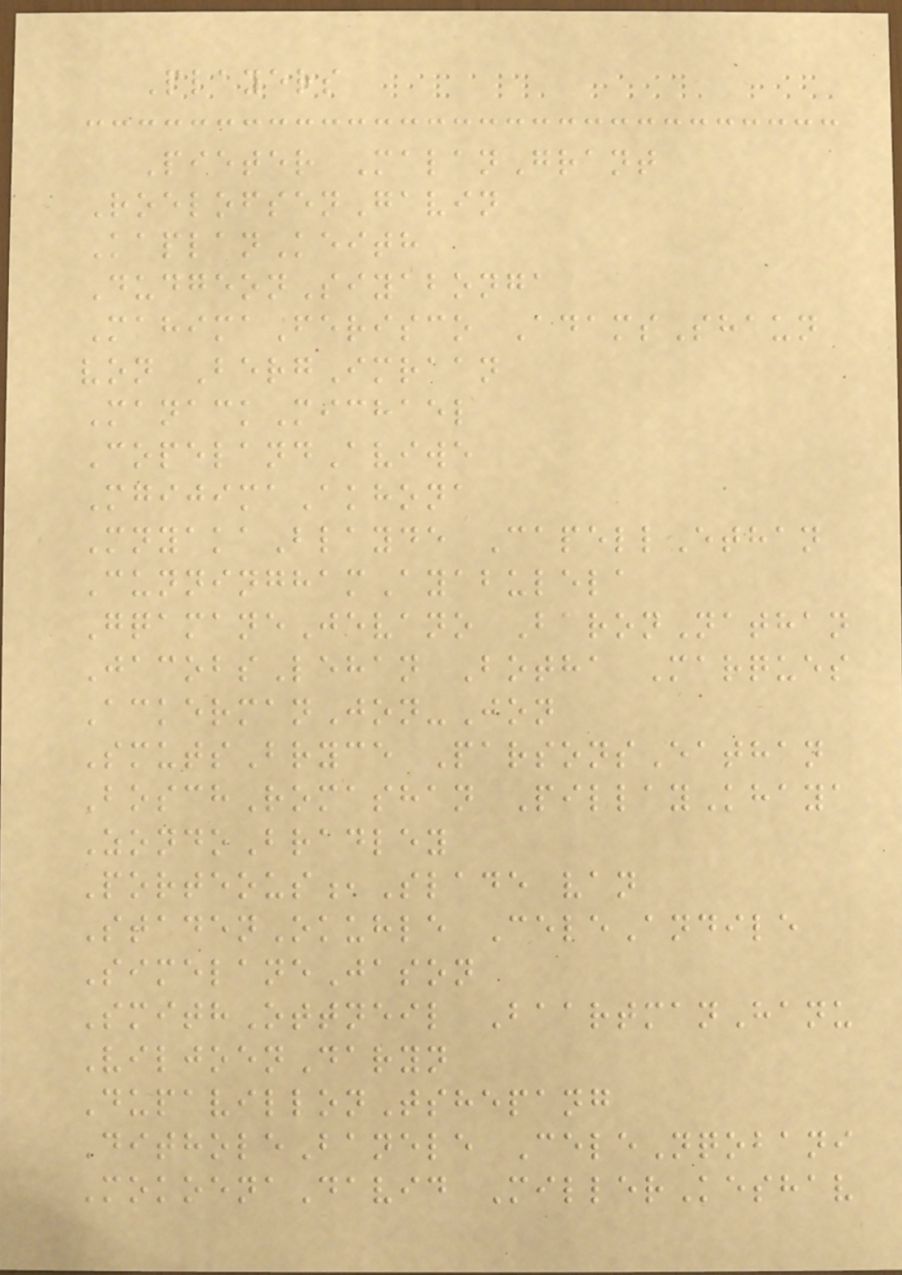Players
Pieter MalanGrant
RoelofsenGavin
KaplanKeith
DudgeonSiyabonga
MahimaFerisco AdamsShaun
von BergImraan
ManackMichael
CopelandAviwe
MgijimaAkhona
MnyakaBlayde CapellEthan
CunninghamAyabulela
GqamaneJevano BaronNathan
JacobsLehan Botha Marques
AckermanJon-Jon
SmutsBryce ParsonsEathan
BoschRomashan PillayKhaya
ZondoBradley
Porteous,Slade van
StadenOkuhle CeleAndile
SimelaneJason
SmithOttneil BaartmanHanu
ViljoenDaryn
DupavillonTshepang
DitholeBanele CeleNqobani
MokoenaDavid MillerKeshav
